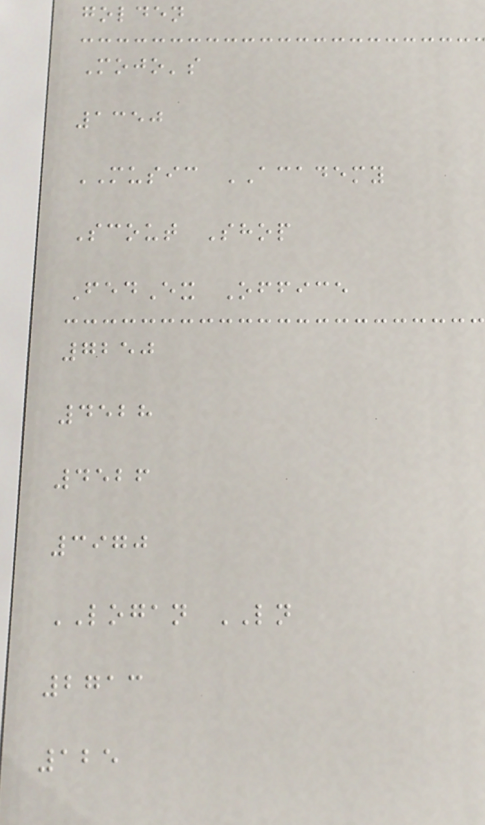golden
Mojo's
1350
MUSIC ACADEMY
Scout Shop
FedEx Office
7250
4528
4526
3970
LOGAN LN
2713
125
